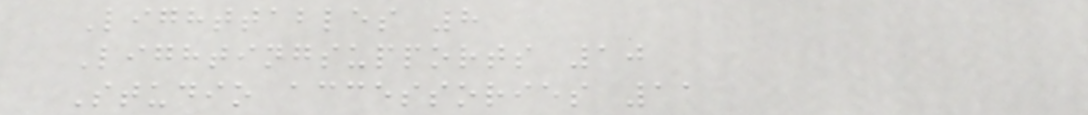Lighttables 8
Lightingsupports 10
Studio accessories 11
